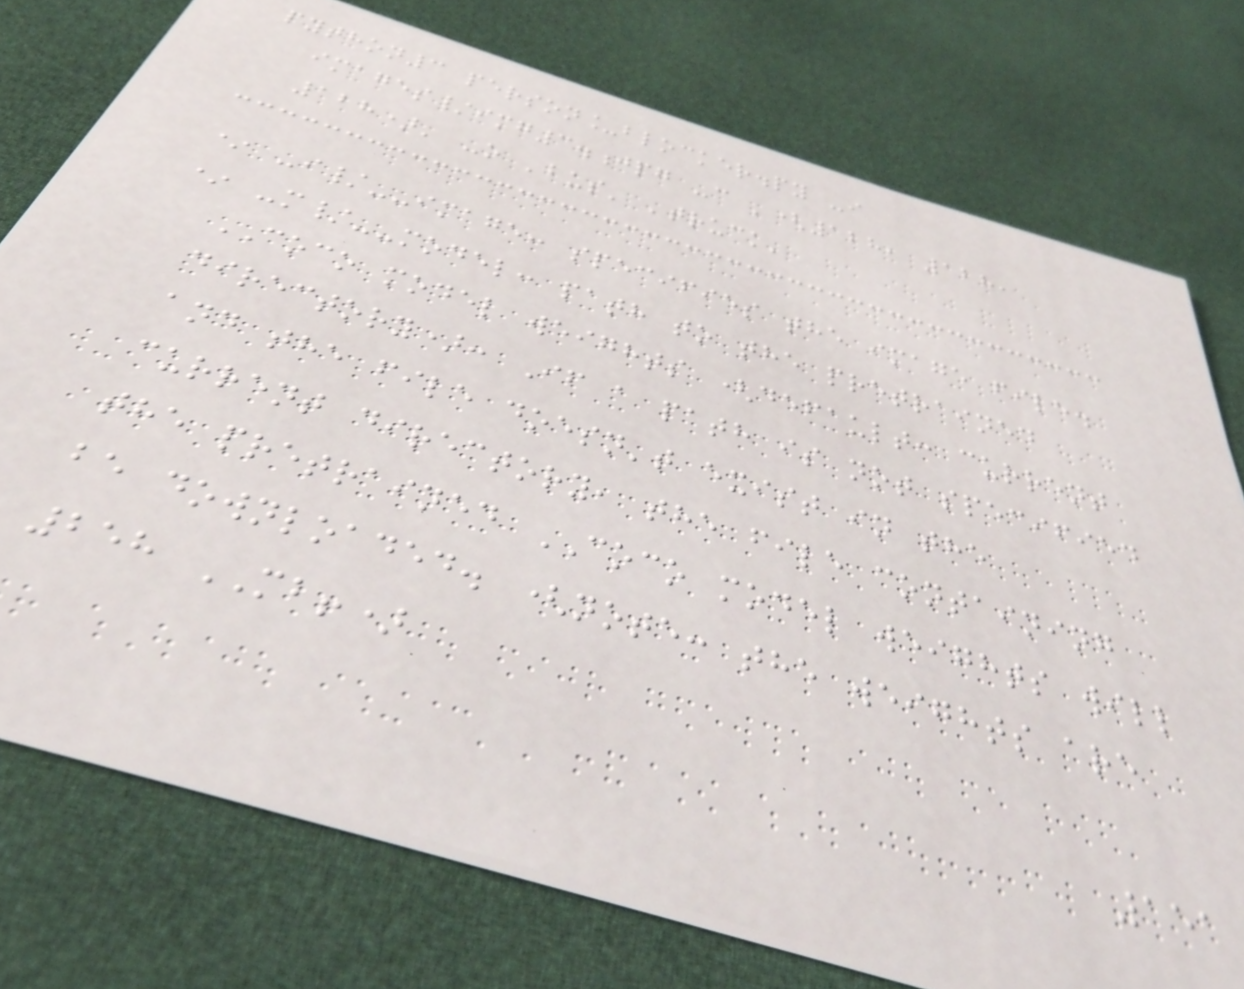python3 person_blocker.py -i
images/img3.jpg -c '(128, 128,
128)' -o 'bus' 'truck'
* -i/--image: specifies the image file.
* -m/--model: path to the pretrained
COCO model weights (default: current
directory): If a path is not specified
and the file doesn't exist in the
current directory, the file containing
the pretrained COCO model weights will
be downloaded. (note: the weights are
258 MB!)
151
